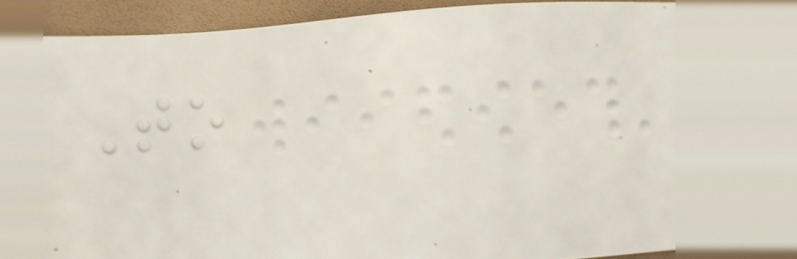To
